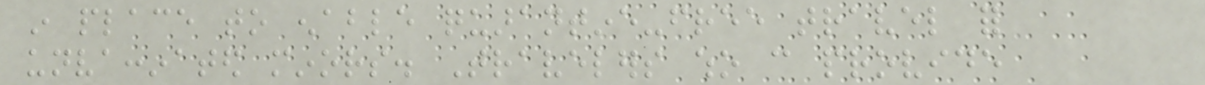in place to enable quarantine-free travel for
unvaccinated minors. Travelers who can provide
